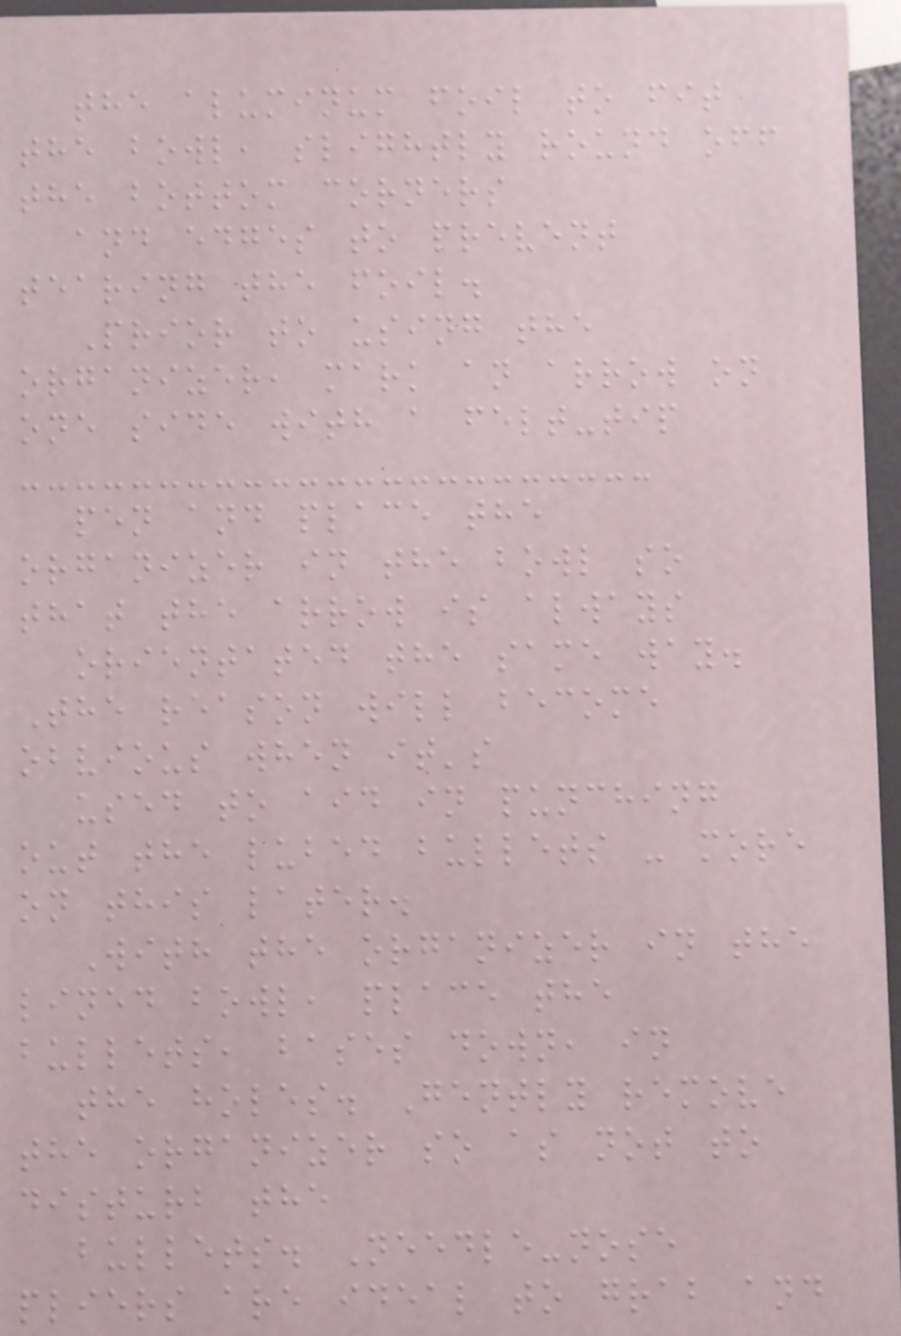the aluminum foil to fit
the bowl, slightly round off
the bottom corners
and edges to prevent
tearing the foil.
Prior to using the
organizer, mark an arrow on
one side with a felt-tip
pen and place the
organizer in the bowl so
that the arrow is always
orientated the same way.
The reason will become
obvious when it's
used to aid in punching
out the lubed bullets - more
on this later.
With the organizer in the
lined bowl, place the
bullets, bases down, in
the holes. Gently remove
the organizer so as not to
disturb the
bullets. Needle-nose
pliers are ideal to grab and
